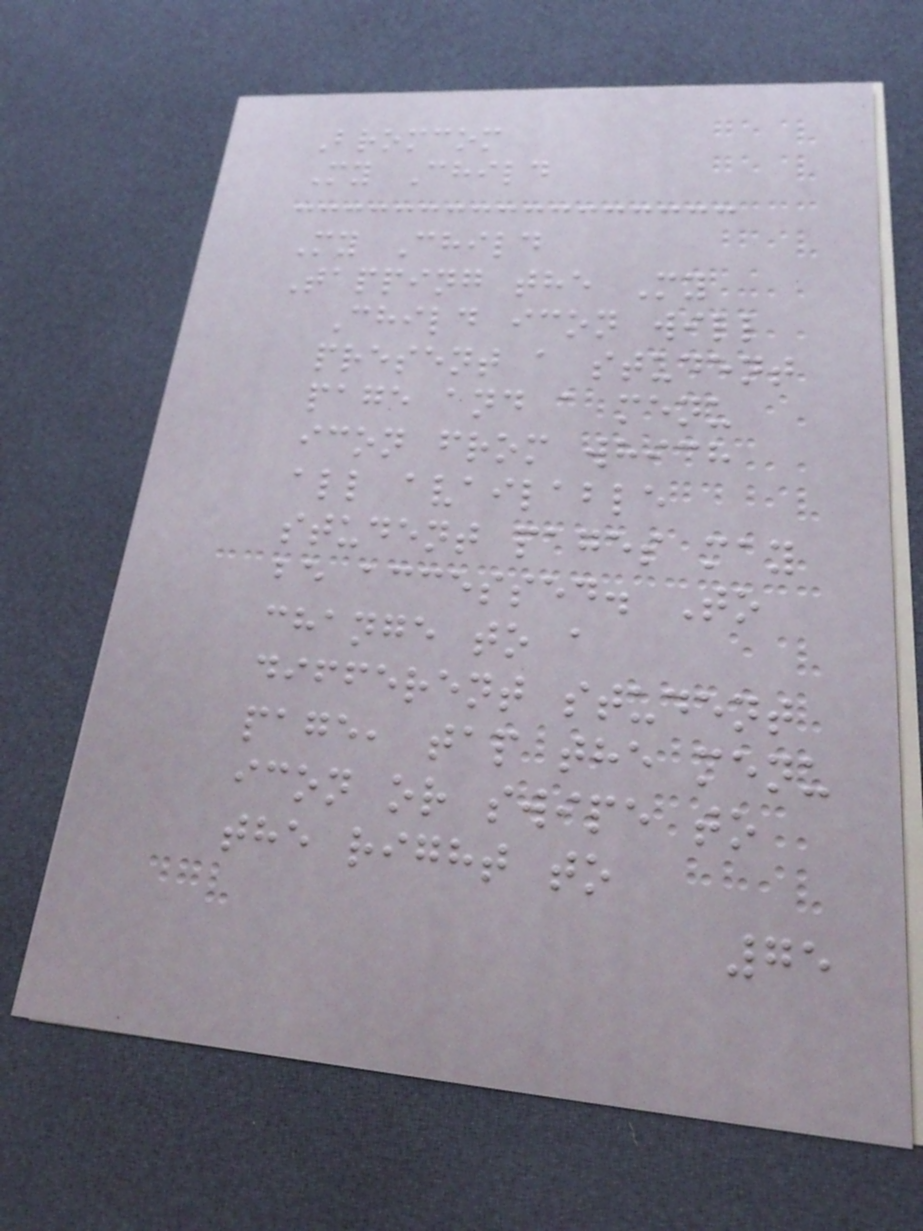Bromcom
My Child
My Child
Tapping the My
Child icon will
present a student
page and a menu
icon from which
all available
student pages may
be accessed. To
change to a
different student
page, tap the menu
icon or swipe to
the right to
75
